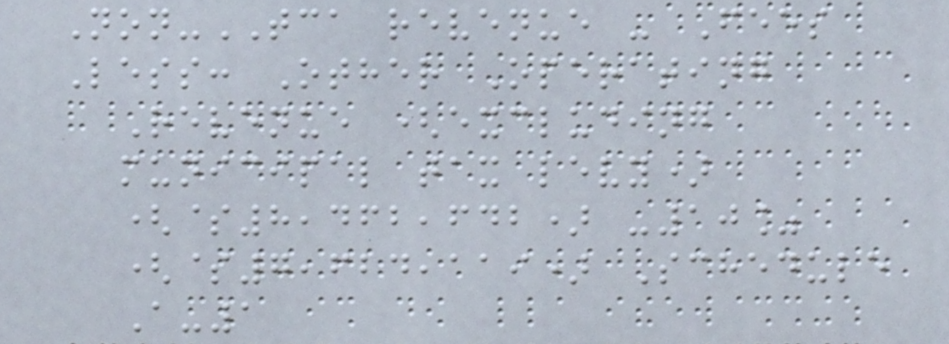Non-TCA revenue - Fees
Less: Other Operating
Revenue (excluding
municipal tax levy)
($8,462,642) -10%
($7,624,119) Schedule
A-1
